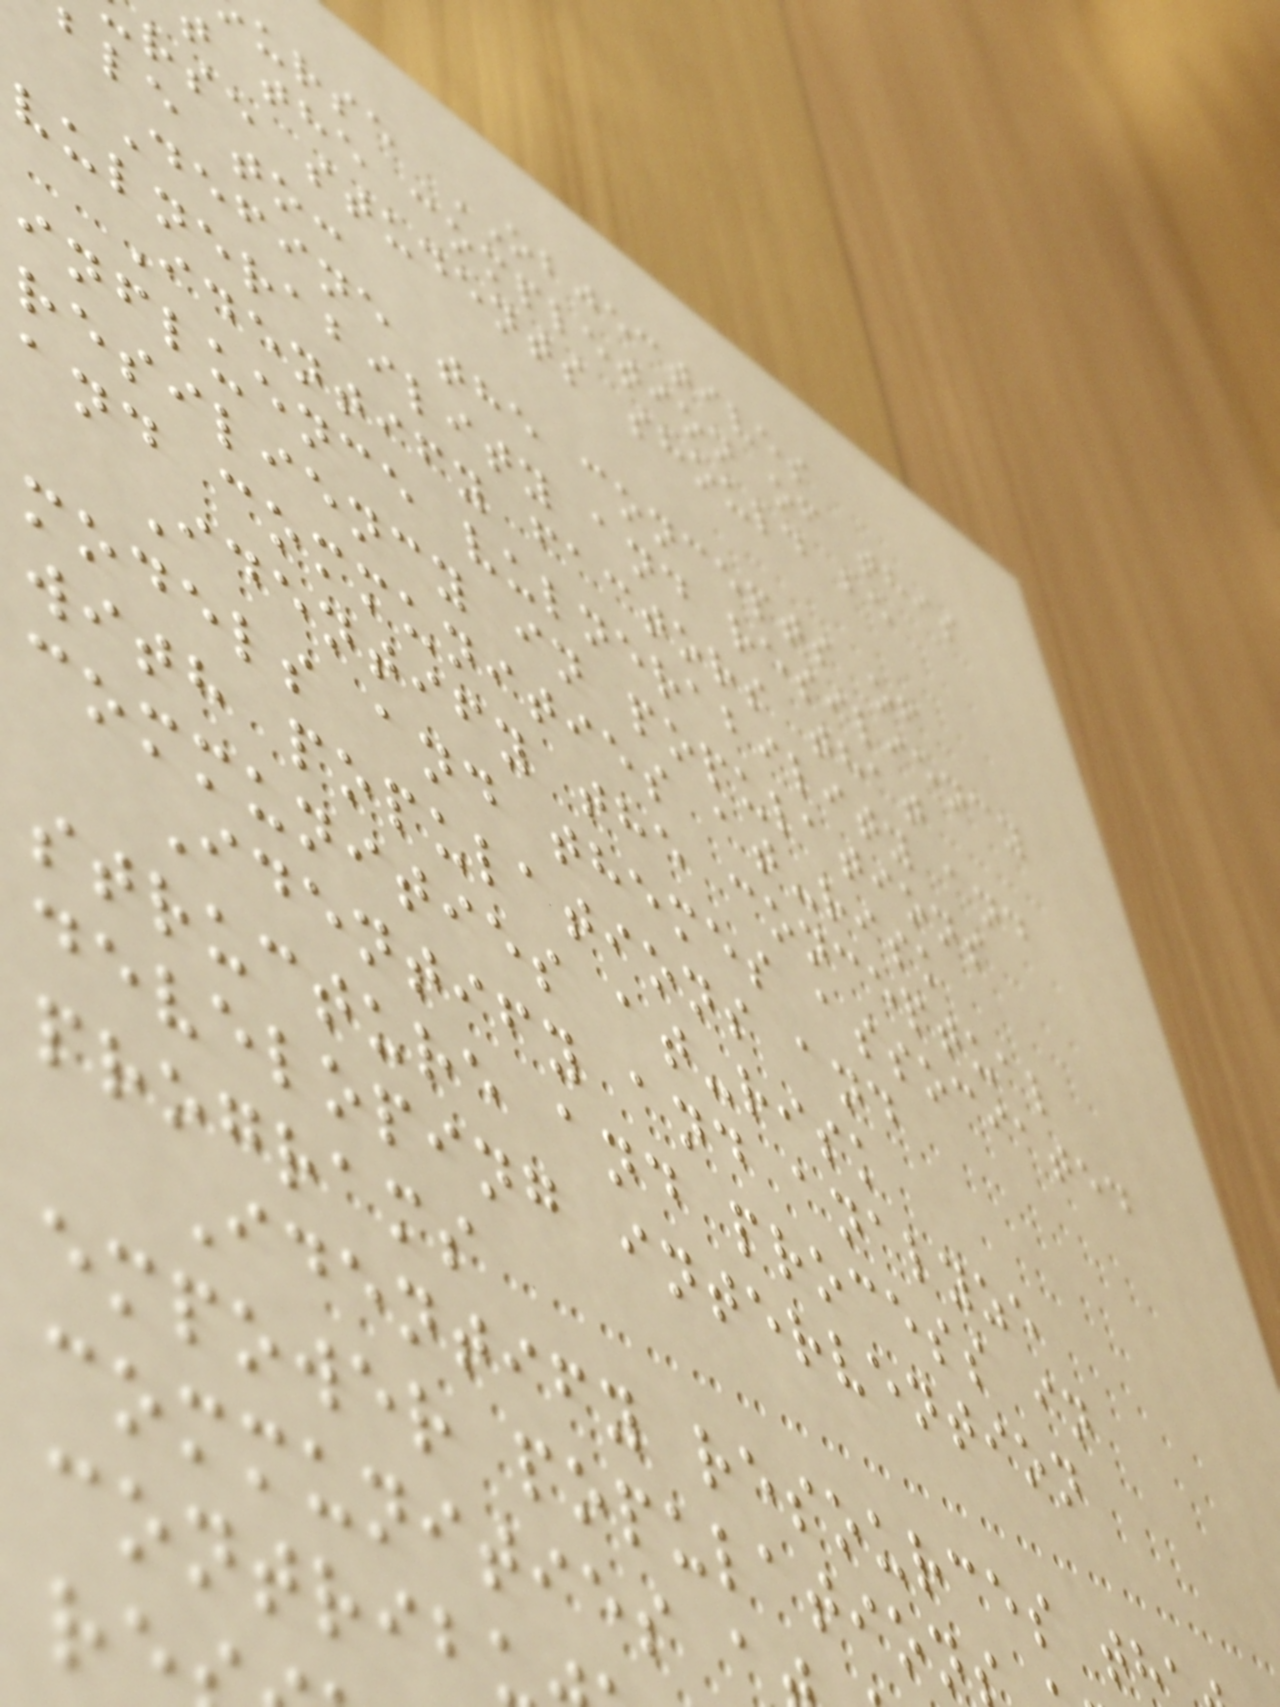urse OBJECTIVES
t the completion of this
rse students should be
ble to:
Define the concepts of
vulnerability and resiliency
Identify factors that
influence vulnerability and
resiliency in populations
and communities at-risk
Identify the conceptual
models and themes associated
with populations and
communities at-risk
Identify and analyze
structure and process in
developing intervention
programs
Identify resources th
empower population
communities a
contrib
